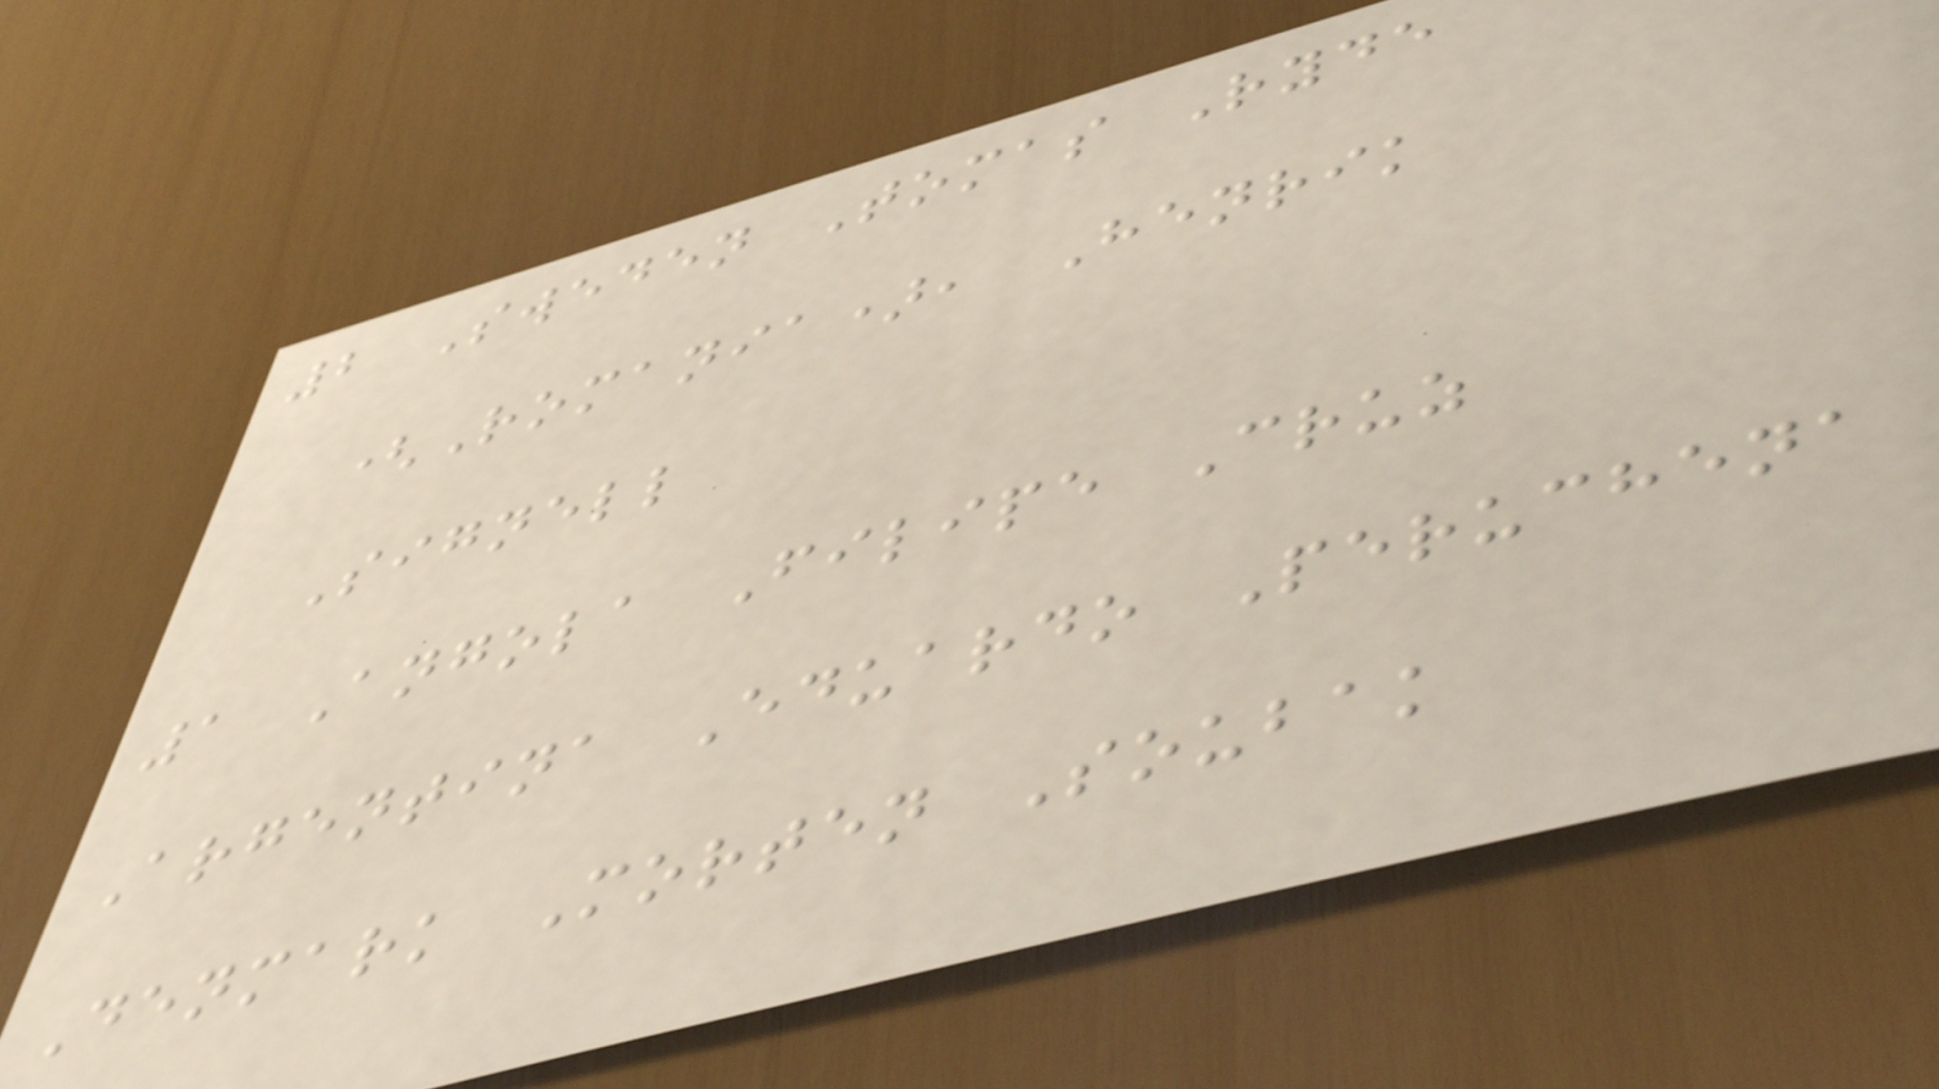2 Sweden Tomas Ryde
(Romania), Henrik
Signell
1 Angola Filipe Cruz
Argentina Eduardo Peruchena
Denmark Morten Soubak
